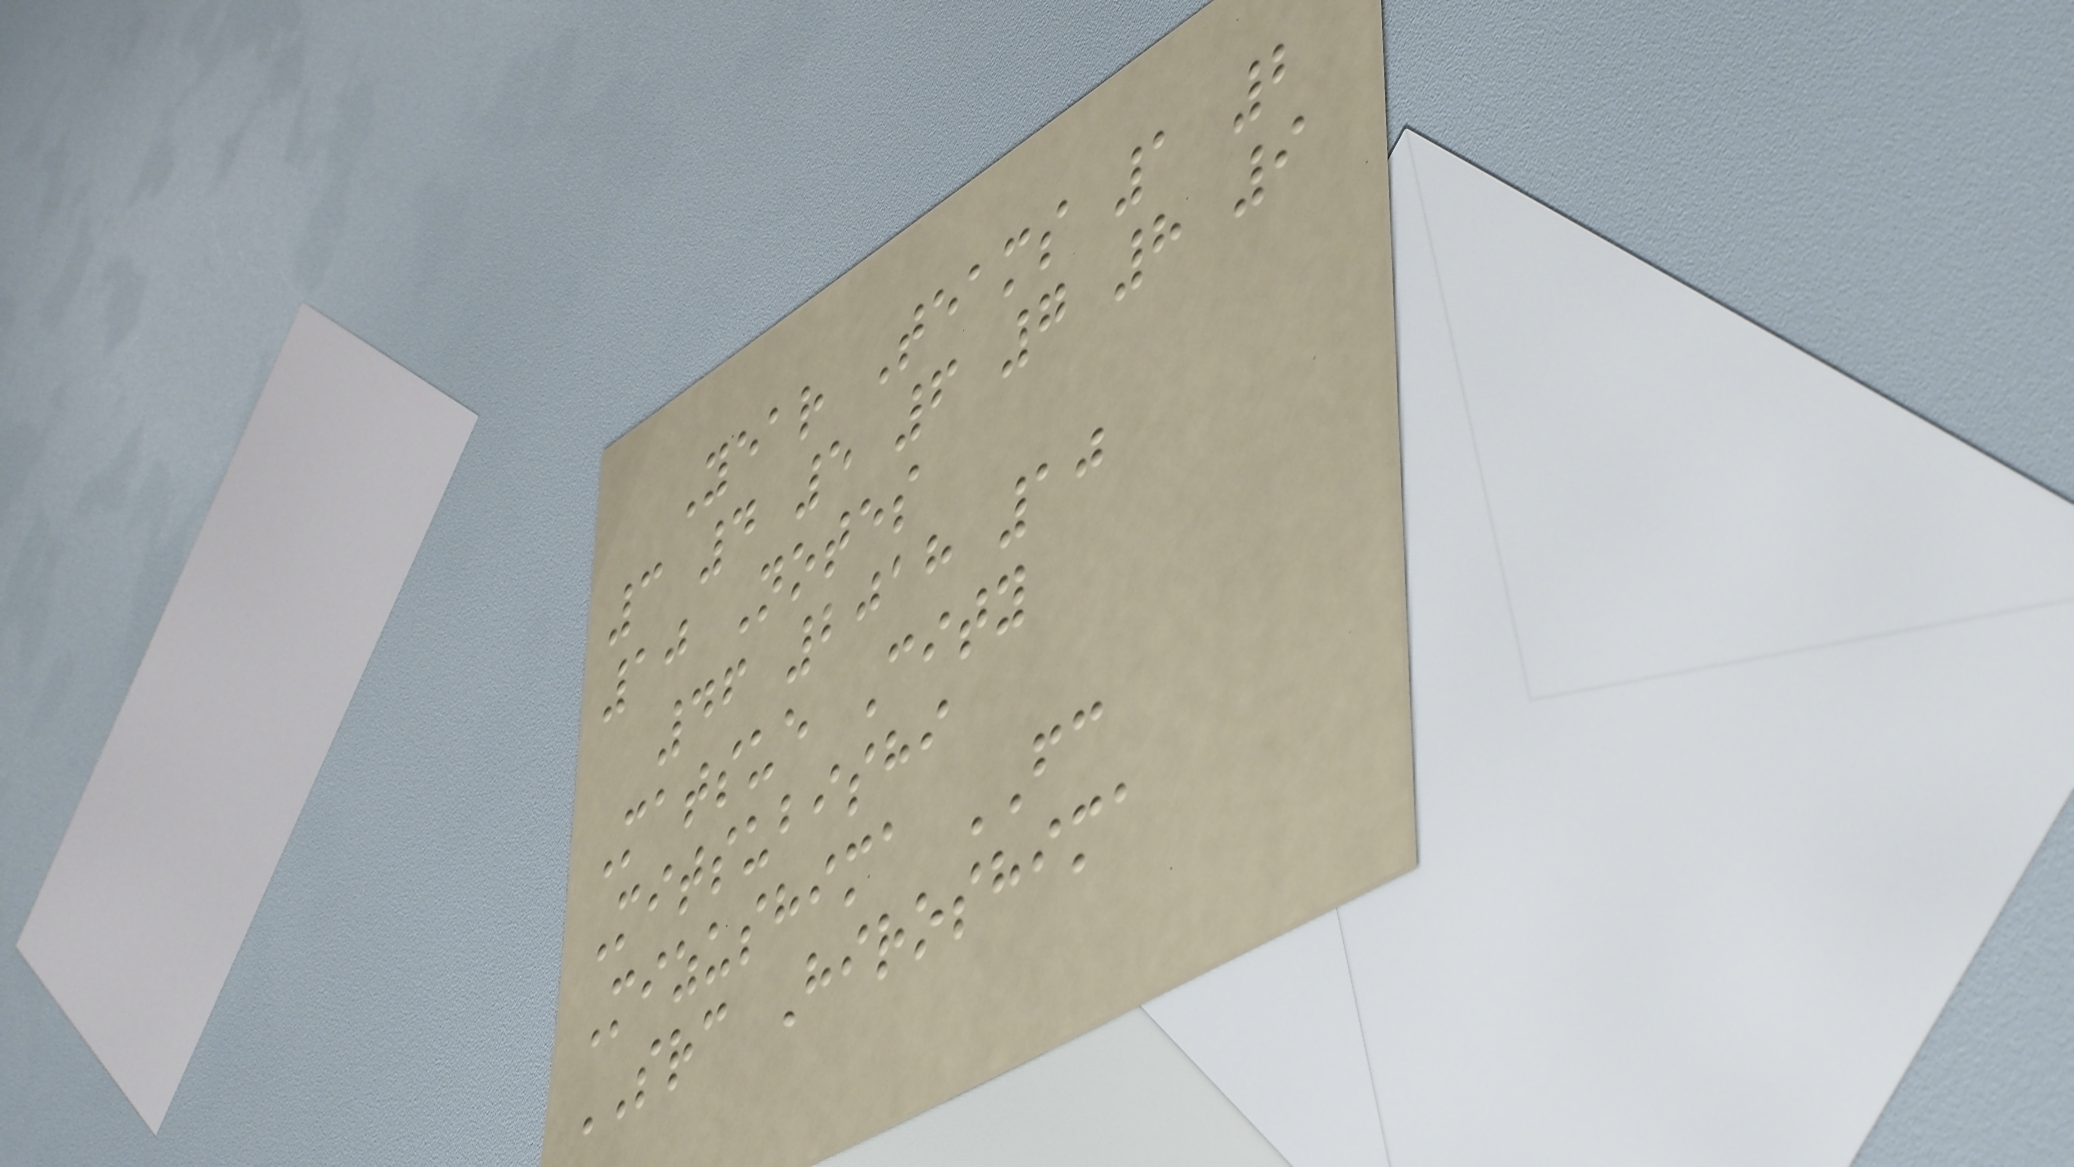Year Teams 1 2
3 4 5 6 7 8 9
10 Notes
46 2018 10
Matsue City
Mitsubishi
Mizushima FC
SRC Hiroshima
